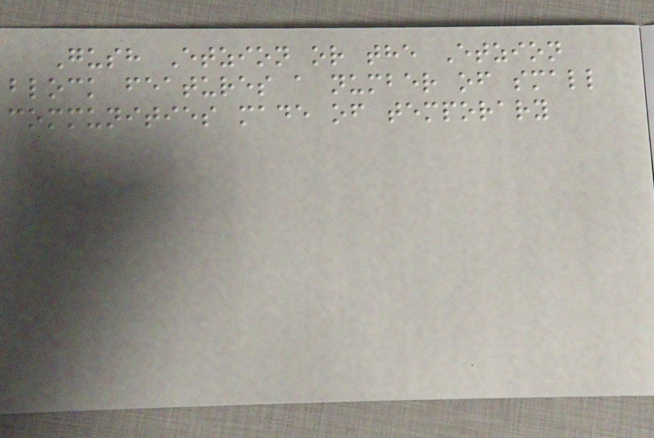Gush Etzion or the Etzion
block features a number of small
communities made of temporary
